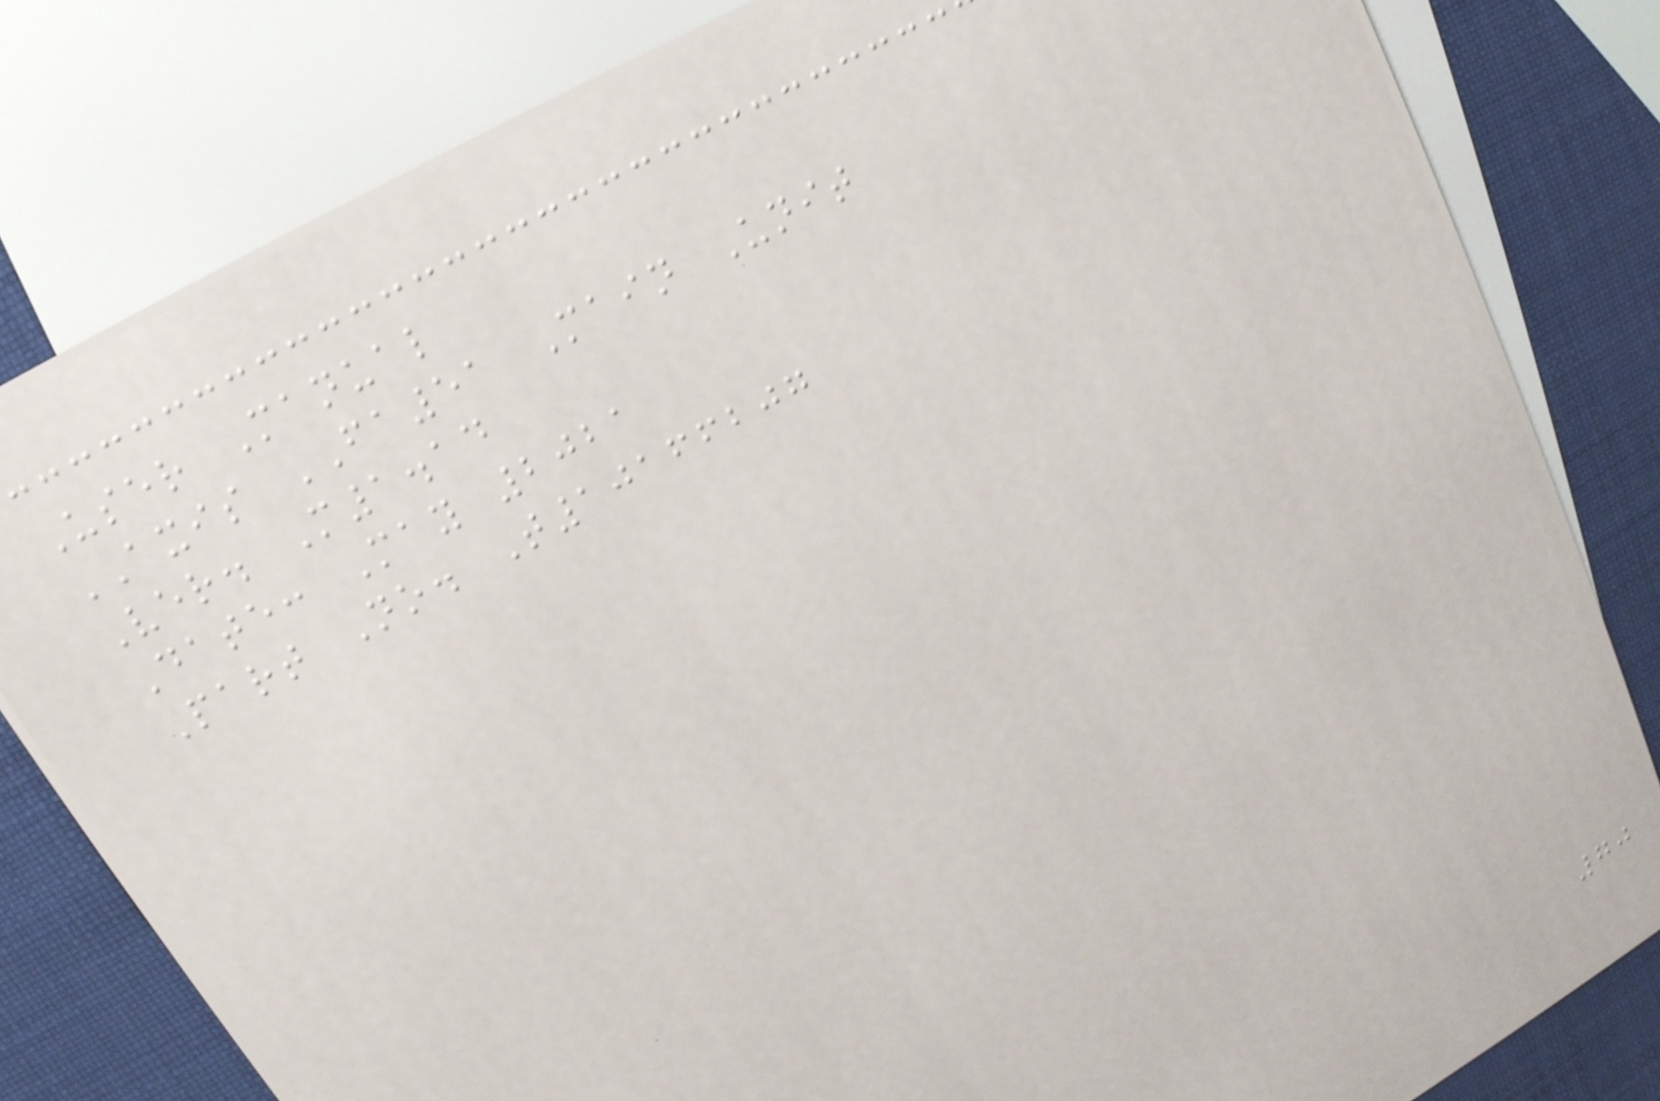User Manual
AXIS FA51 Main Unit
Ver. M1.14
Date: May 2021
Part No. T10166207
70
